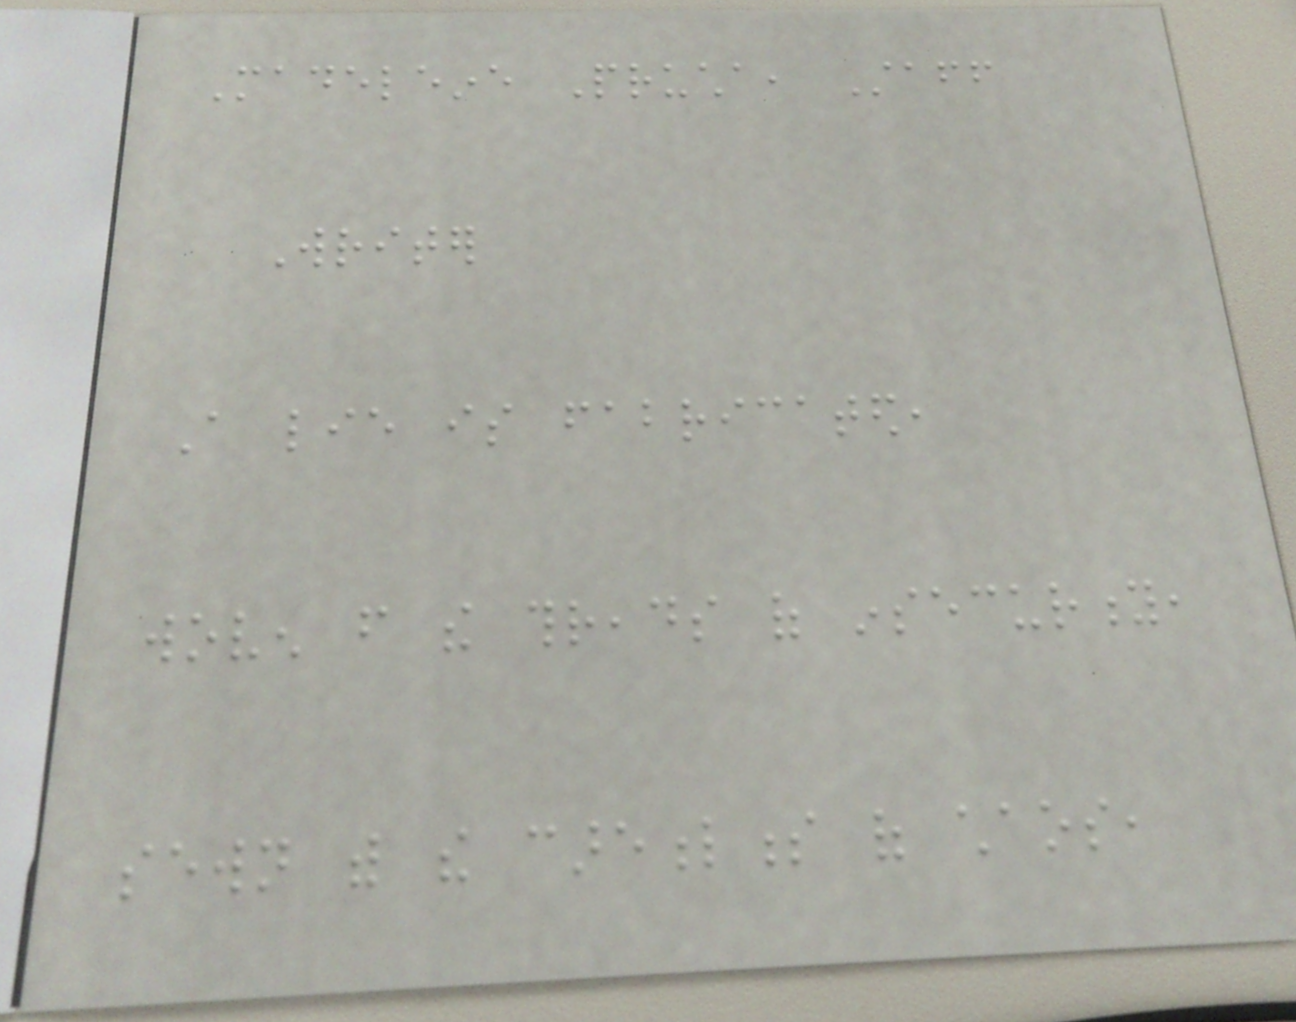Madeleine Prucha, Staff
Writer
A lie is fabricated,
woven from the threads of insecurity,
sewn with the carefulness of chaos,
